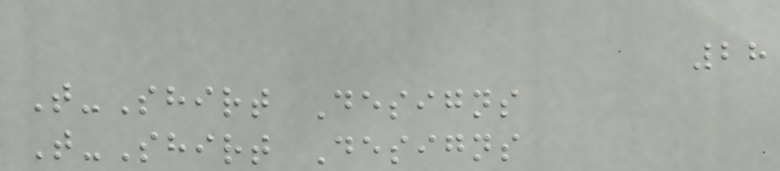28
T-Shirt Designs
T-Shirt Designs
